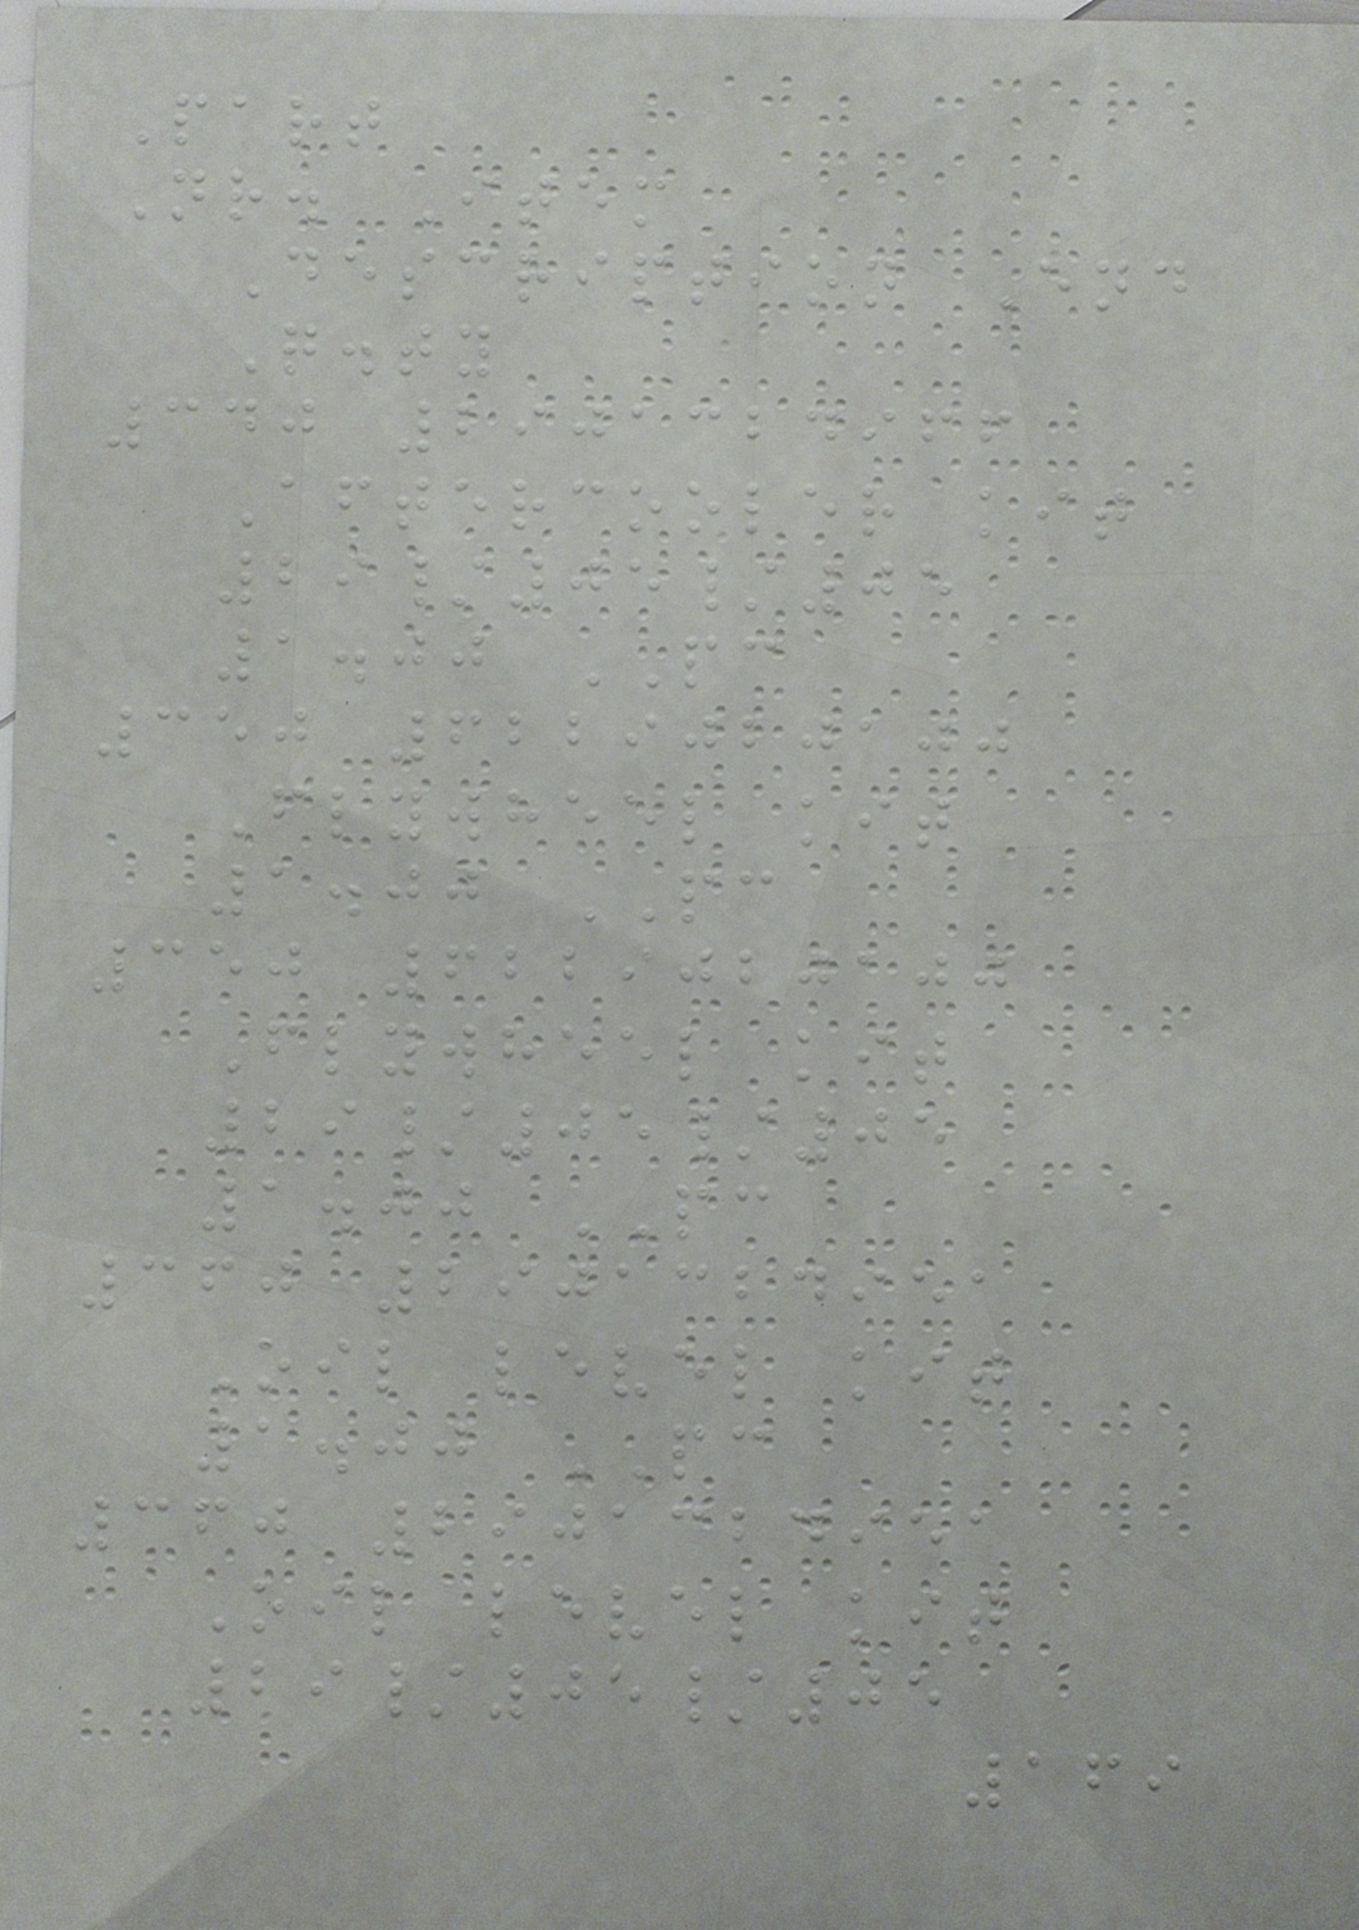Part
Nr. Item
Description End
Q.ty
340 2901324966
Aftercooler kit
29/05/05
1.00 PC
350 6229020100
Flywheel kit
1.00 PC
350 6229020100
Flywheel kit
29/05/05
1.00 PC
360 2901324951
Oil level kit
1.00 PC
360 2901324951
Oil level kit
29/05/05
169
